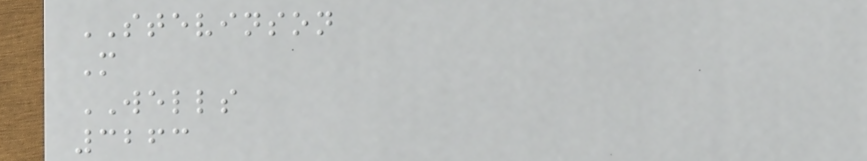STEVINSON
M
WELLS
3263
